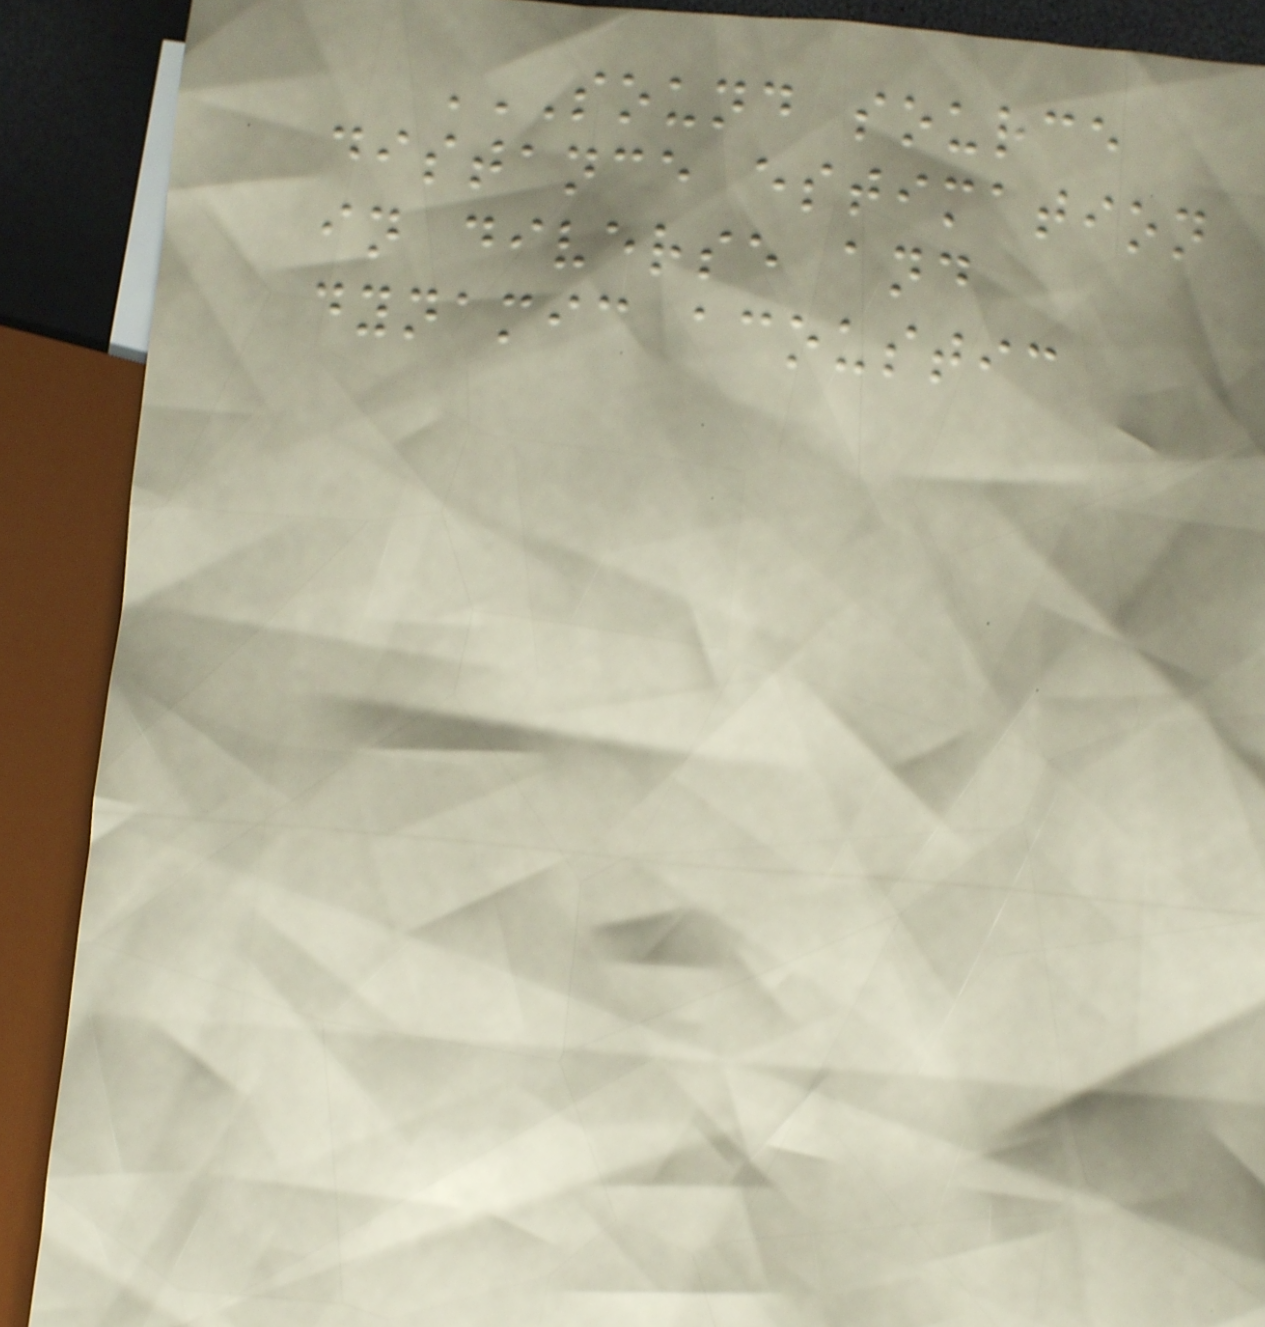SOUND SOURCE
DISTANCE ESTIMATION
IN DIVERSE AND
DYNAMIC ACOUSTIC
